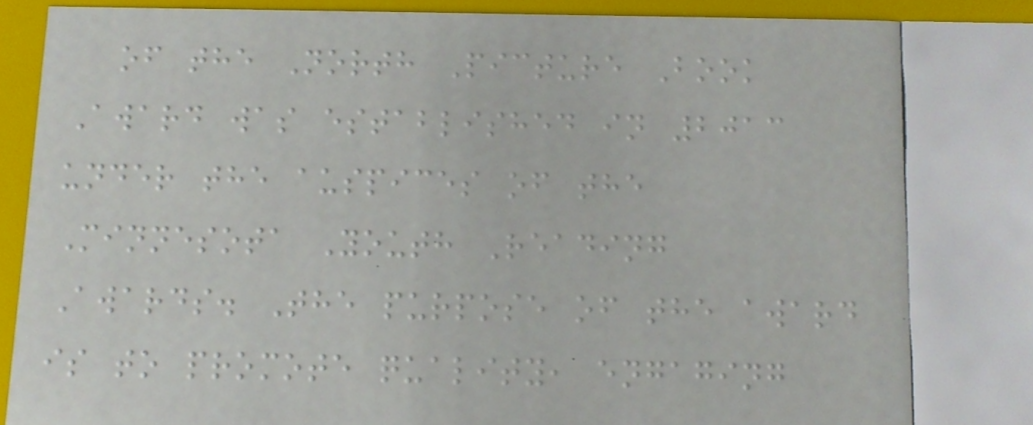of the North Picture Book
Award was established in 2013
under the auspices of the
Minnesota Youth Reading
Awards. The purpose of the award
is to promote quality, engaging
